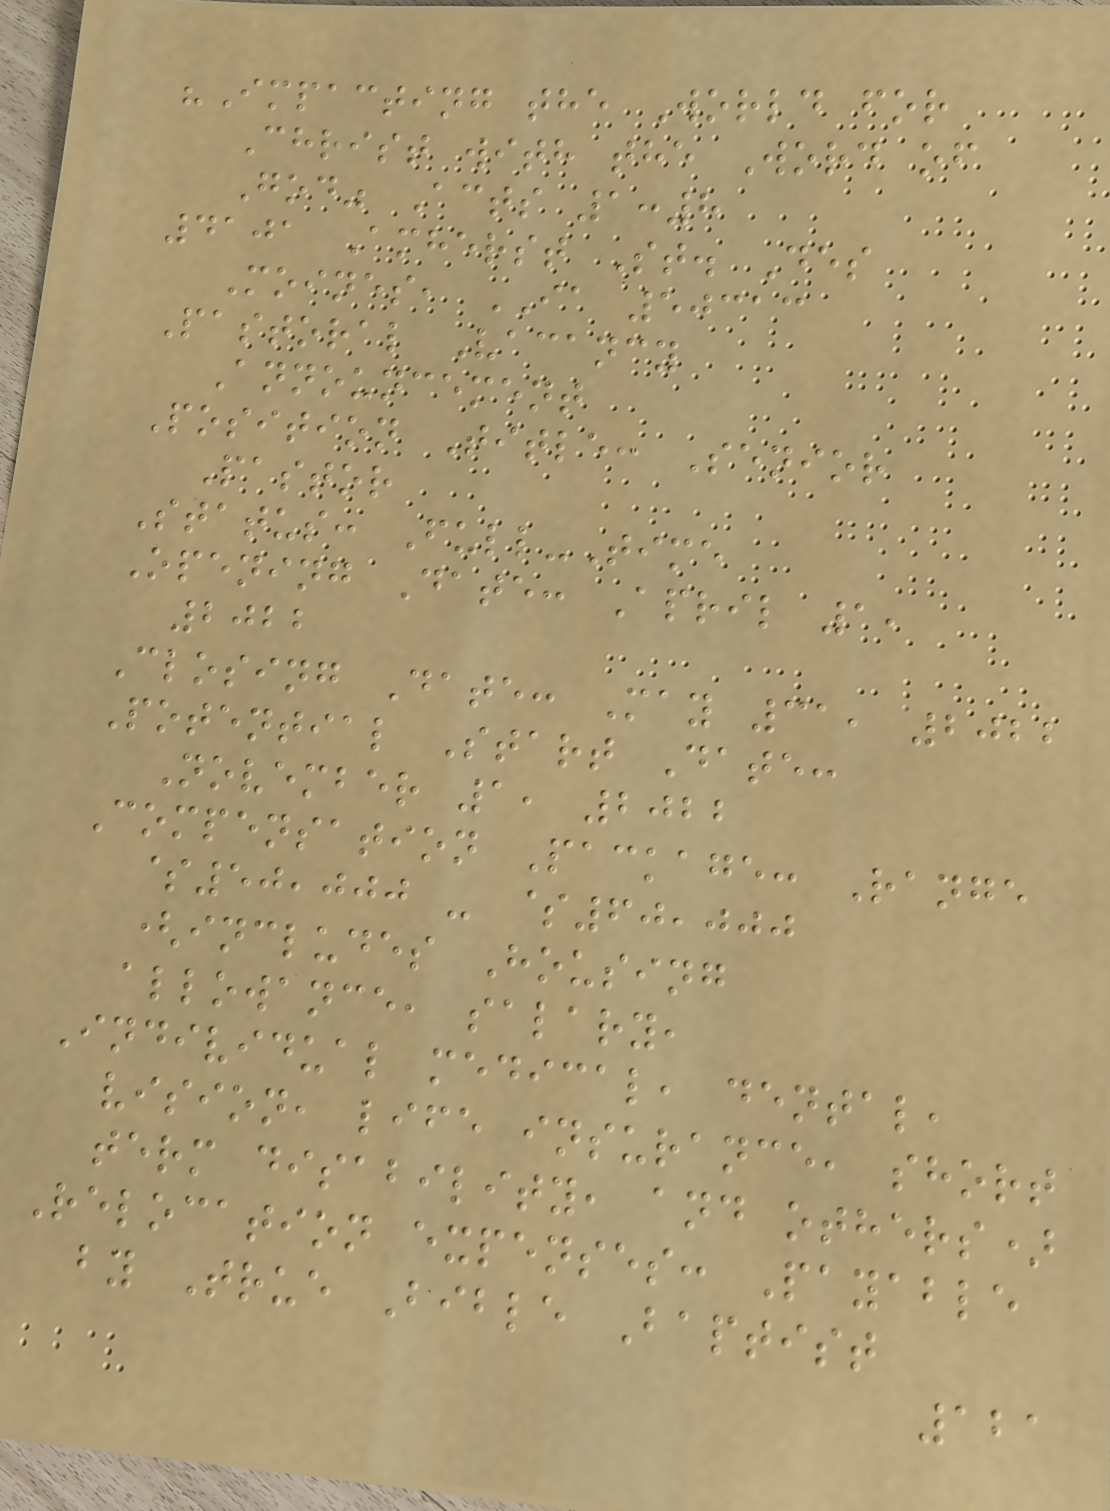"Impacting the World for
Christ with the Word of
God" Acts 1:8
4101 Amherst St. Des
Moines, IA 50313
Pastoral Vacancy
Announcement
Position Title: Senior
Pastor
Status: Full-Time
Opening Date: April 1,
2022
Closing Date: May 31, 2022
Potential Start Date:
November 1, 2022
Compensation Package: Range
$50,000 - $60,000
(includes Housing
allowance, salary,
Individual medical, dental,
vision, life insurance, short
term disability, and others)
Relocation expenses: Payable
by True Bible Baptist
121
